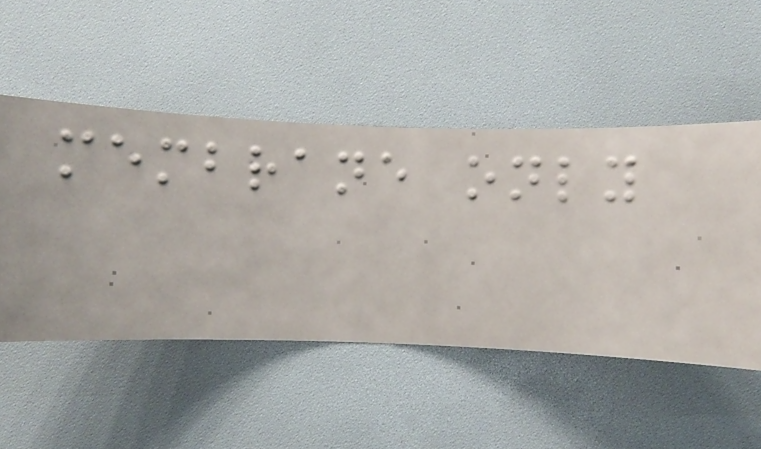membrane only
